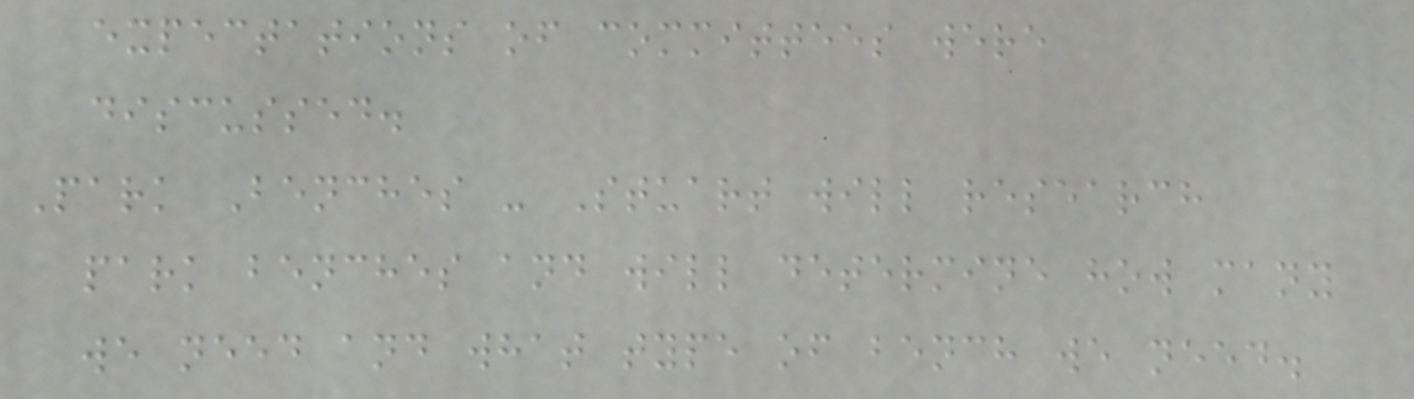expectations of committees were
discussed.
Park Benches - Stuart will research
park benches and will determine how many
we need and what type of bench we need.
